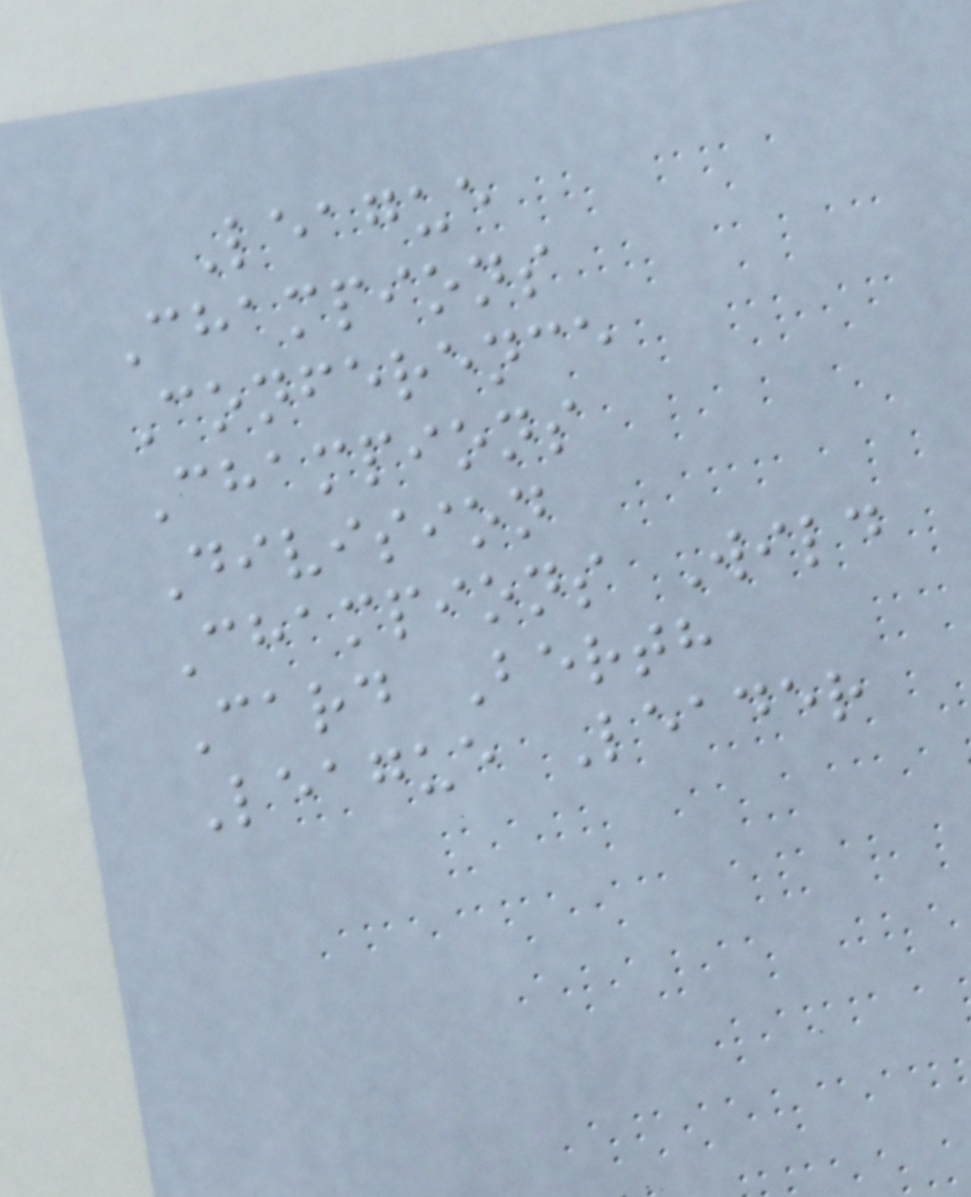League
Champions
Conference
Champions
Division
Champions Wild
Card Berth
League Leader
